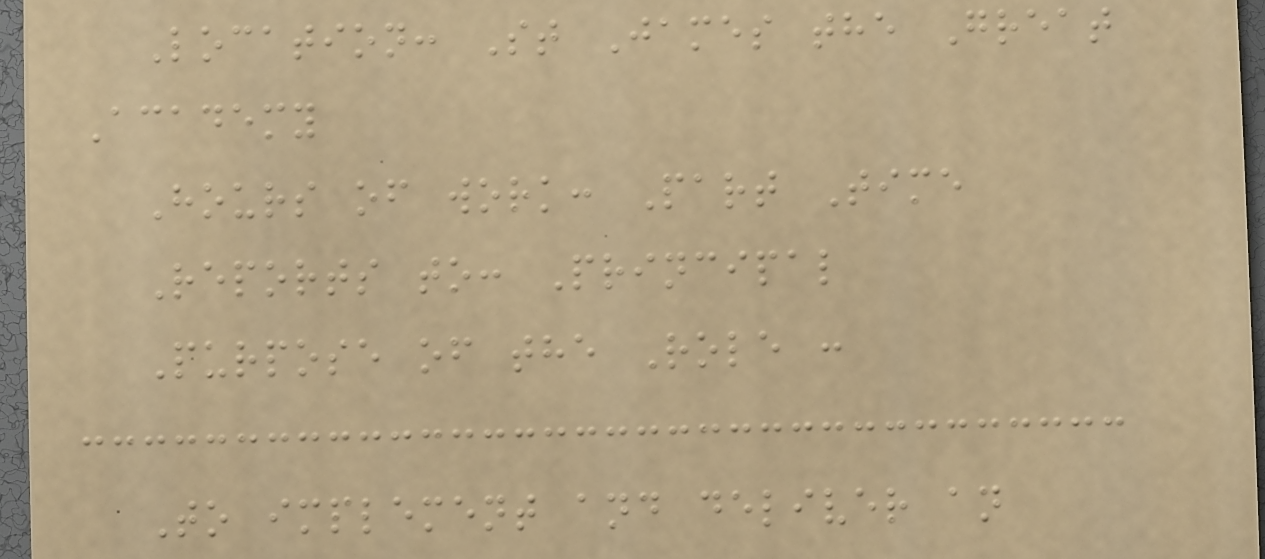Location: St James the Great
Academy
Hours of work: Part Time
Reports to: Principal
Purpose of the Role :
To implement and deliver an
